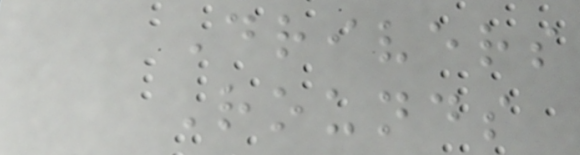Drivers
Rounds
